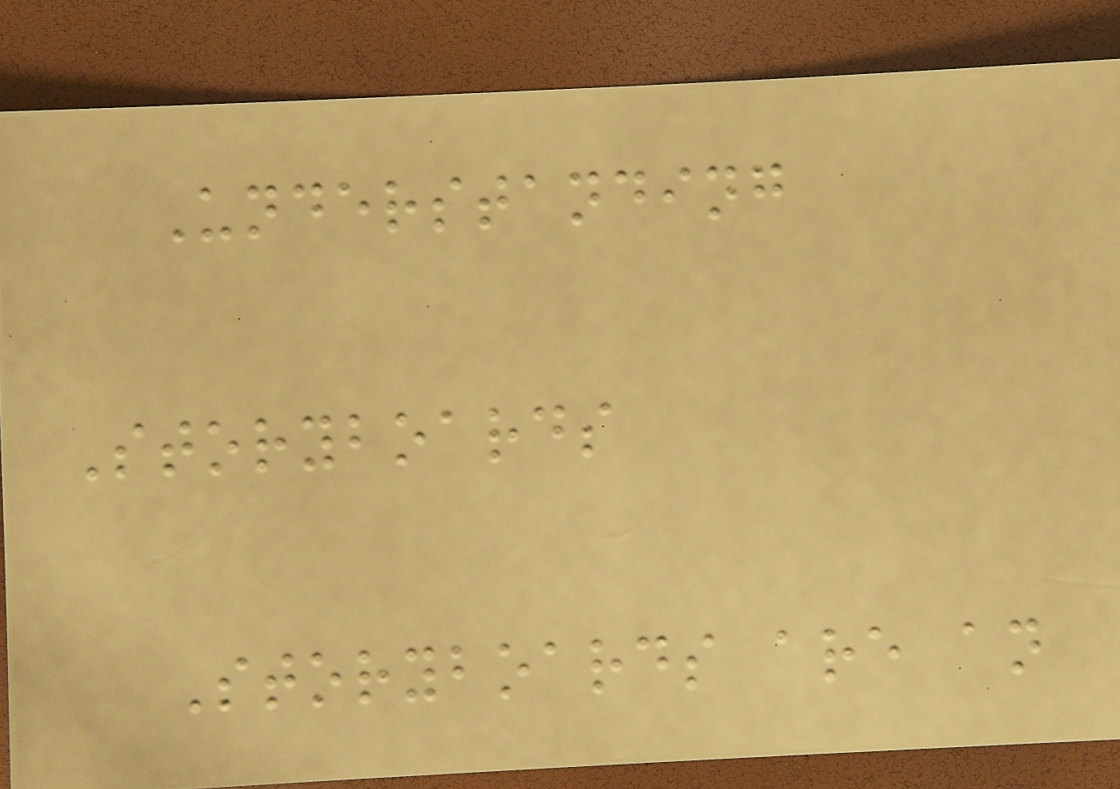Understanding
Storyboards
Storyboards are an
